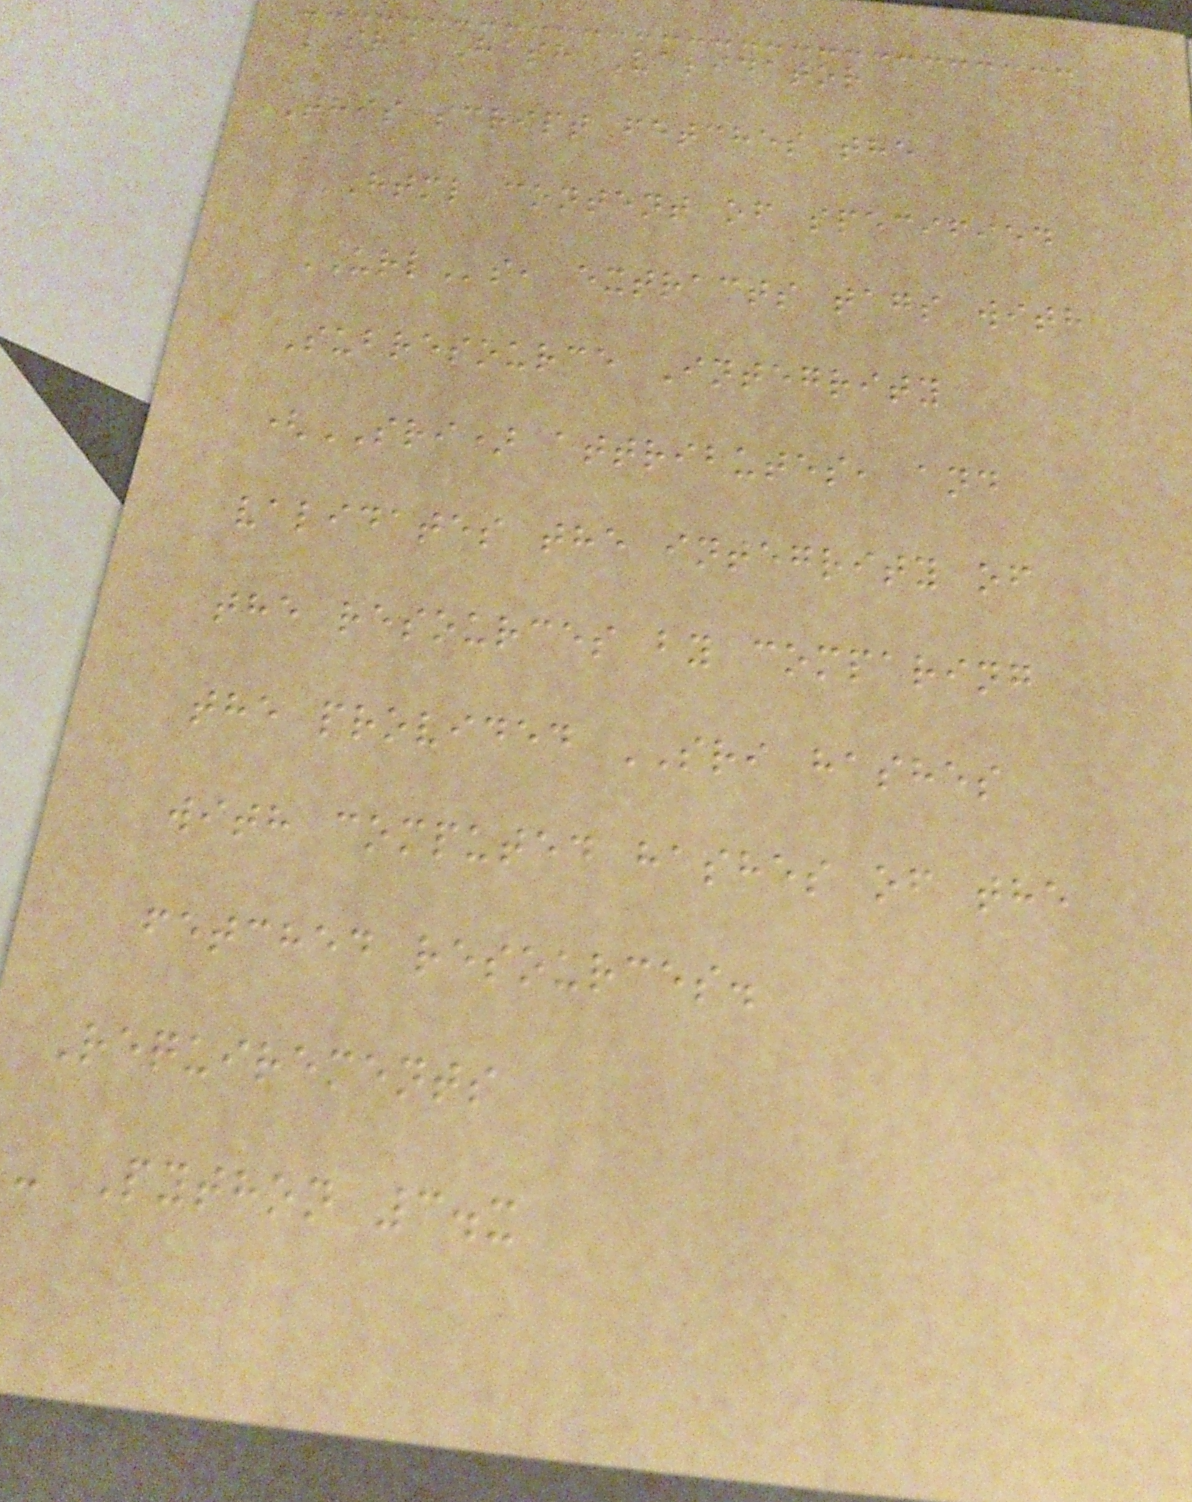SRI Hash Validator
This script fetches the
HTML content of specified
URLs, extracts tags with
Subresource Integrity
(SRI) attributes, and
validates the integrity of
the resources by comparing
the provided SRI hashes
with computed hashes of the
fetched resources.
Requirements
- Python 3.x
